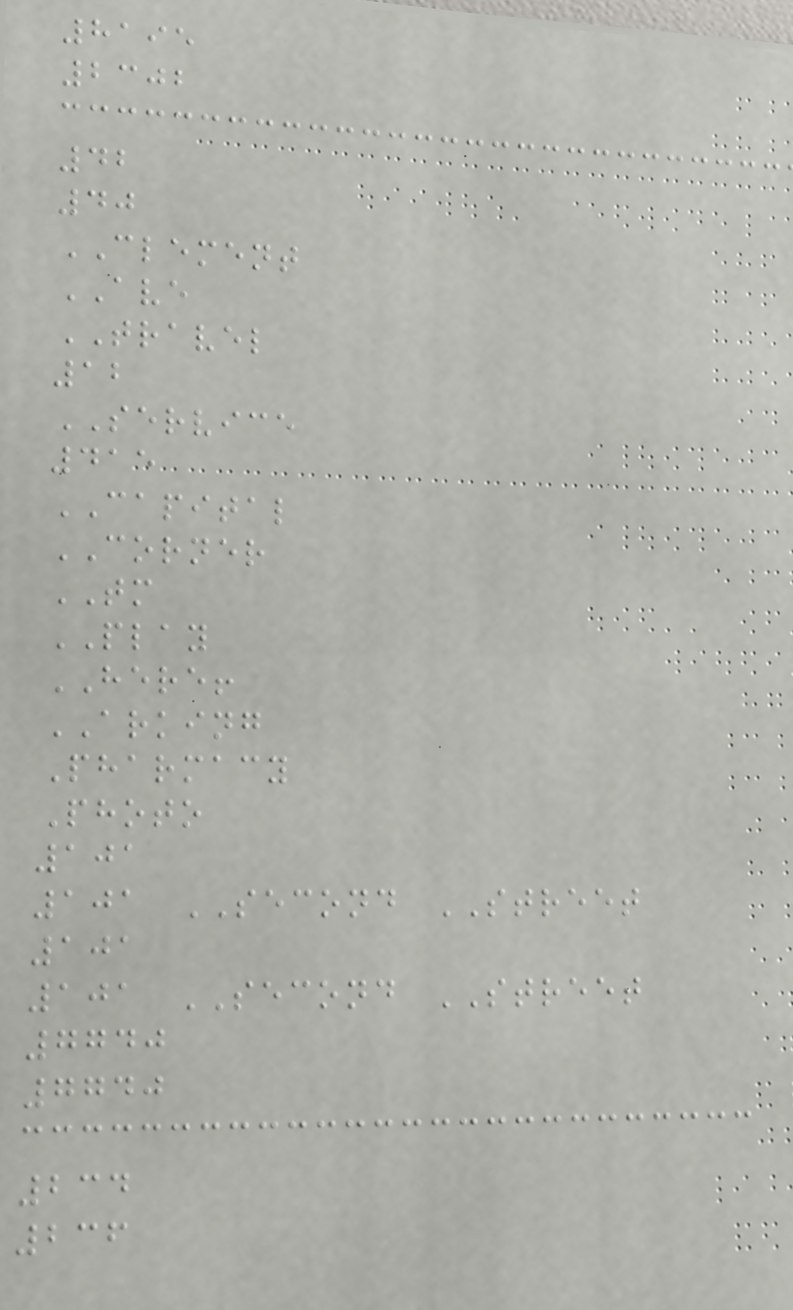8195
2302
42
40
CLEMENT
AVE
TRAVEL
12
SERVICE
415
CAPITAL
CORNER
TM
PLAY
HERE!
ARKING
Pharmacy
Photo
101
101 SECOND STREET
101
101 SECOND STREET
7740
7740
234
236
